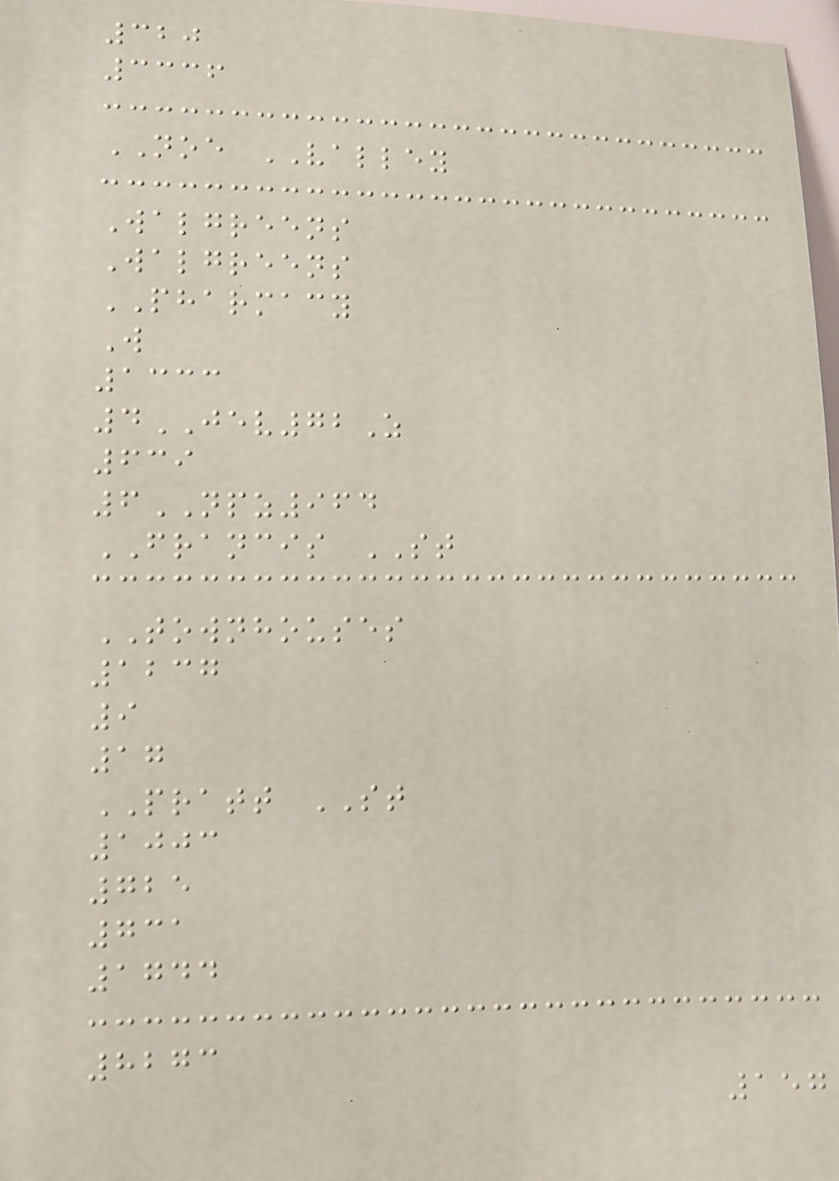320
3336
NOE VALLEY
Walgreens
Walgreens
PHARMACY
W
1333
4JEV72Z
639
6NPZ964
FRANCIS ST
TOWNHOUSES
1237
9
17
PRATT ST
1003
725
731
1744
8273
157
